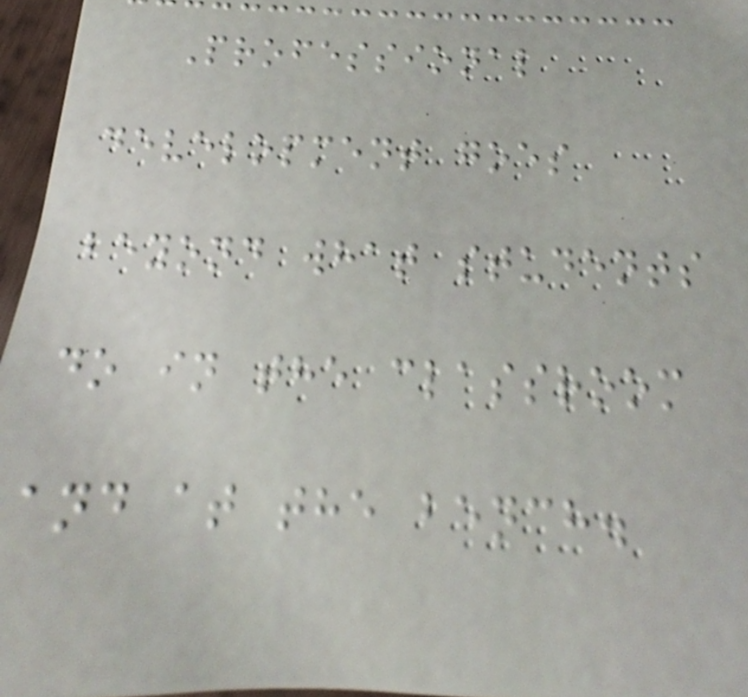Professional
development goes
beyond what students
do in the classroom
and at the bench.
